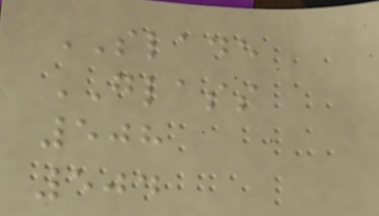SLADE
GLASS
508
504
